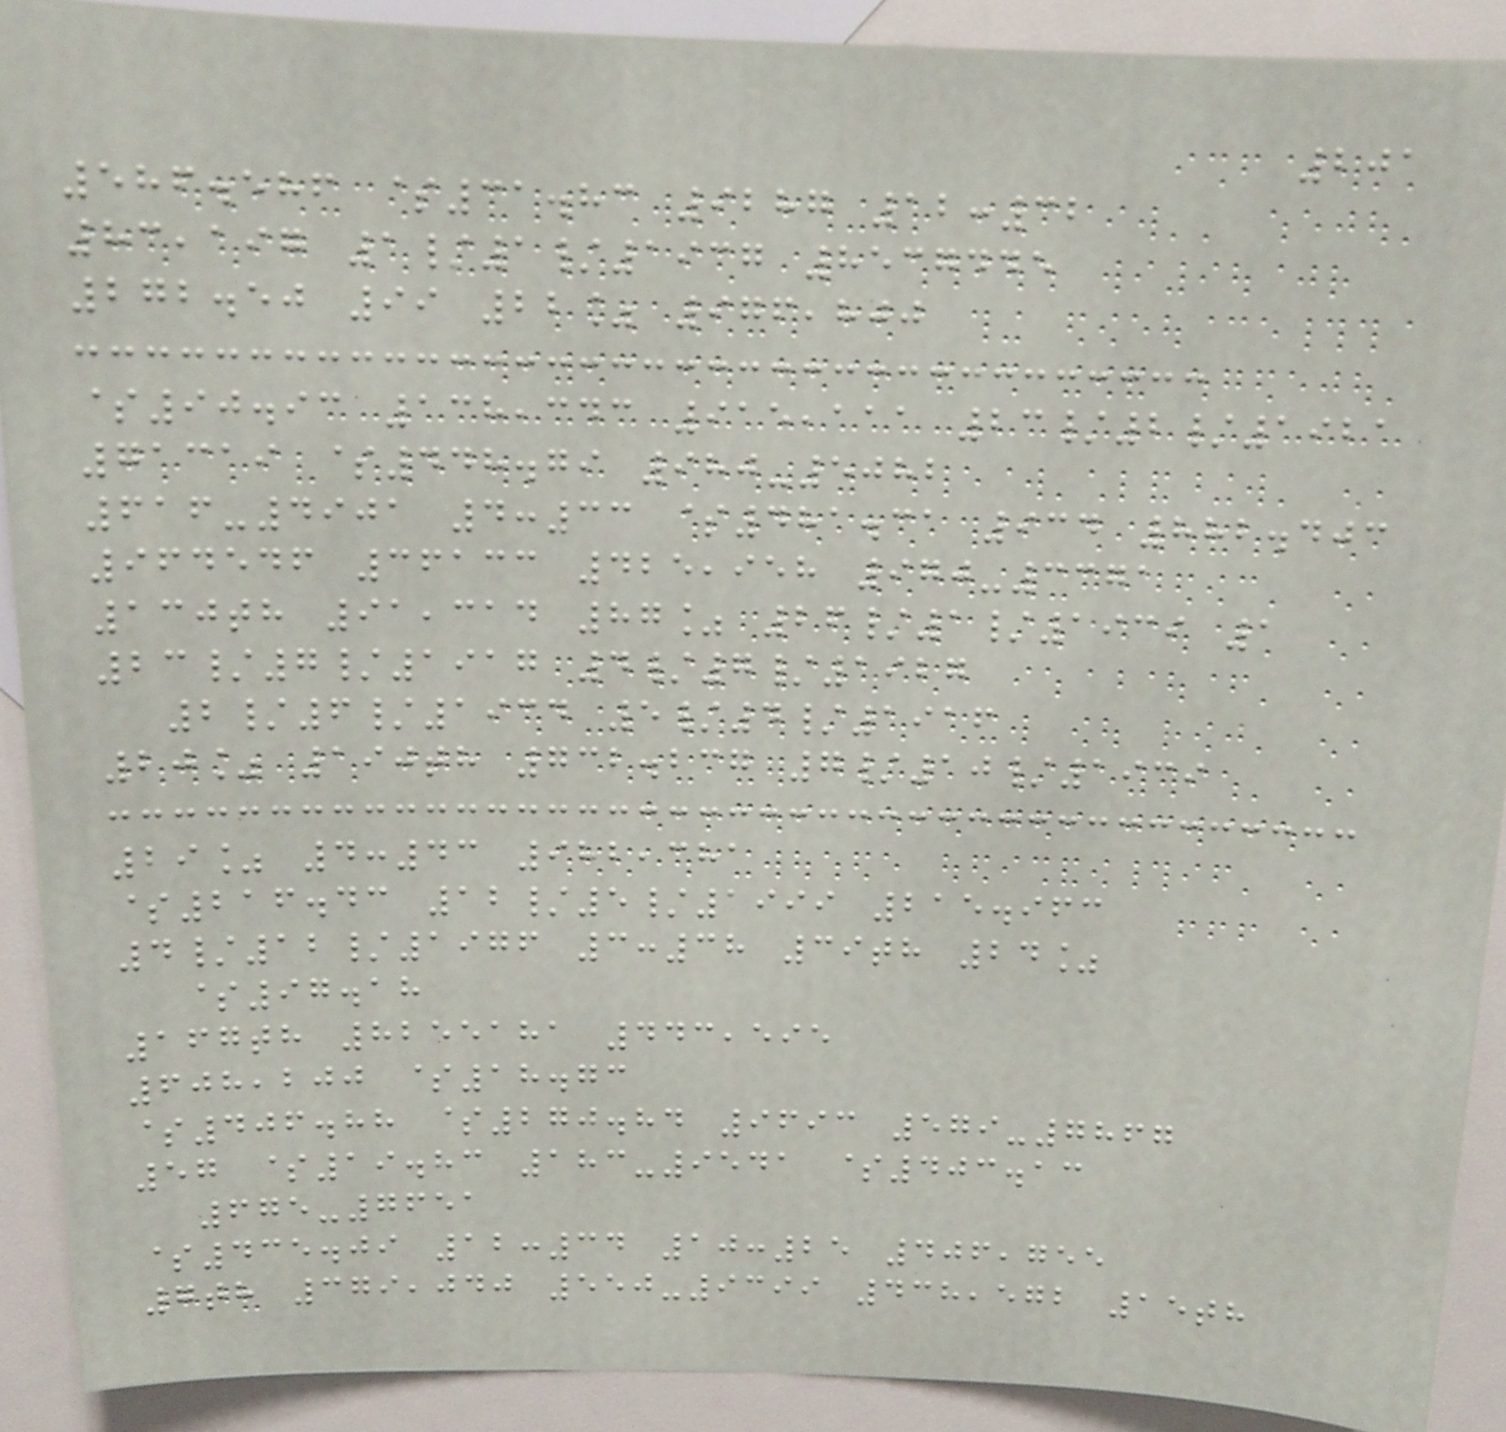201
586.586 $31.83 9287 12:32
83,197 1/1/1937 8537445
272.50 99 22% 976,800
$90.93 138,343 915,111 23/2/1921
71319 $448.79 980-5082
616-4901 4:33 $481.31 934 882.403
964546 36133 425,958 970-3371
130th 91,314 87% 26/1/1939 1
23/7/1917 4/7/1927
2/6/1934 5/4/1916
20% 190th 732.237 7/10/1939
29% 4:43 982,381
$216.43 12/5/1999 215.963
4/12/1976 3:38 39th 24%
$97.18
167th 8255181 443,595
608,200 $18.73
$406.88 $270.84 9693 579-7867
57 $19.83 183-9541 $403.13
675-7651
$435.09 12:34 10:25 406,755
7th 379,040 550-9399 438,572 15th
